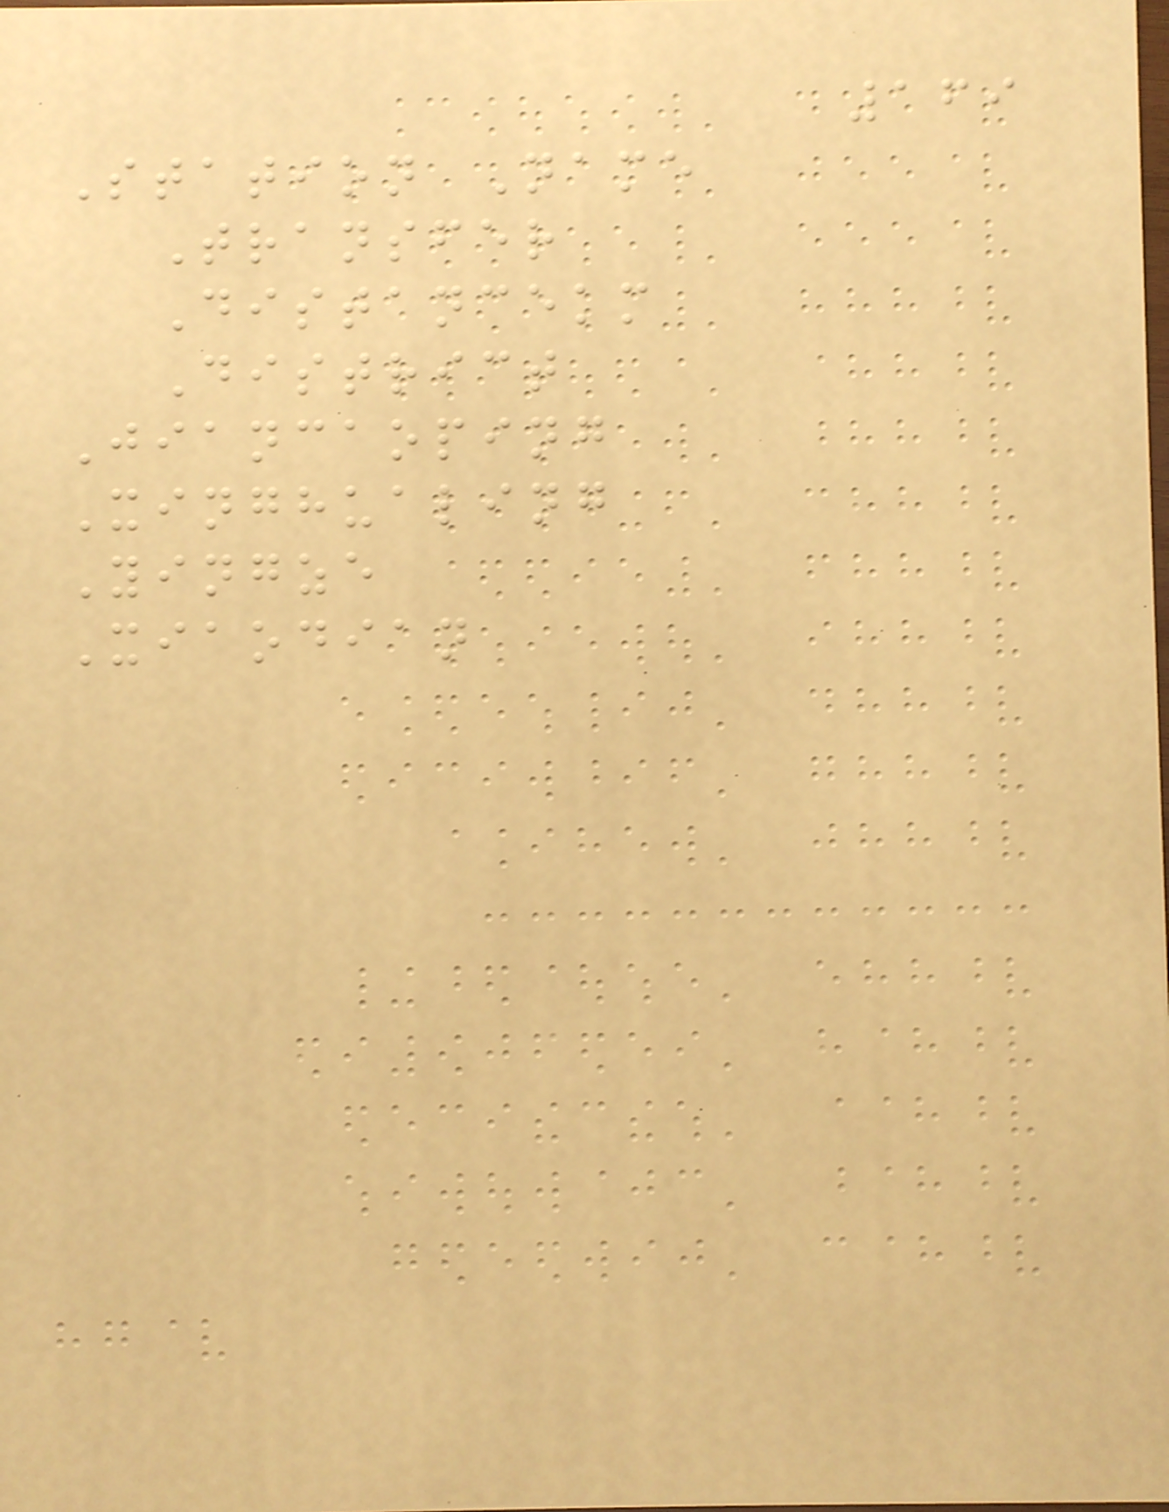169
Station Name
Transfer
Distancekm
District
Jiancaoping
Xinghualing
Yingze
Xiaodian
